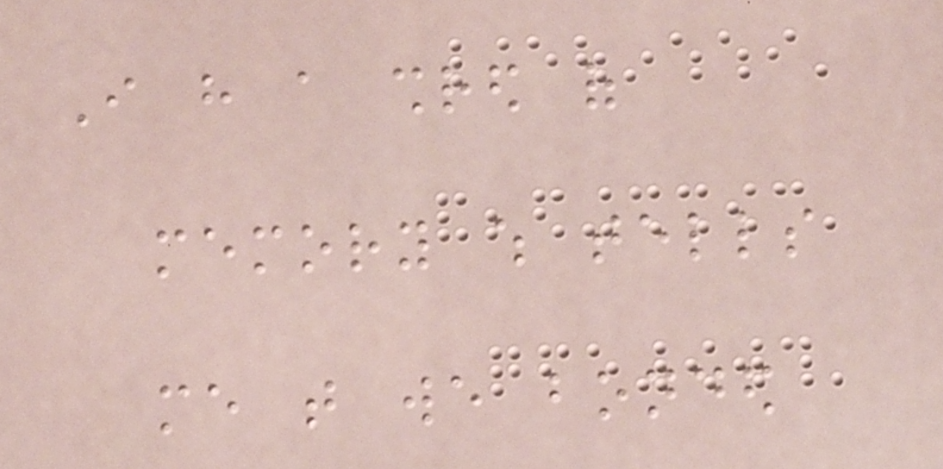I have a shred of
memory which tells
me that we bonded
